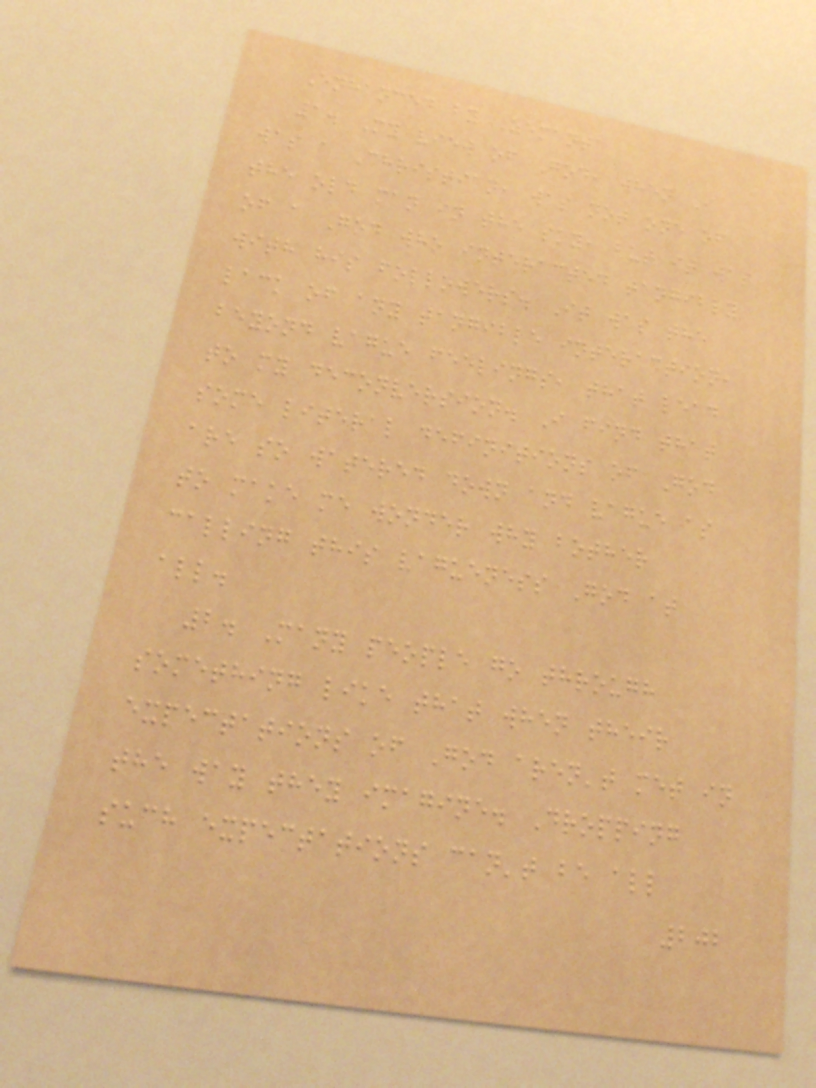Enhanced by Zemanta
1. My view of God, when I
was a Christian, was not one of
the old man in the sky, but it was
of a God who interacted tangibly
with his followers. It was the
lack of any tangible interaction,
beyond vague feelings, that lead
to my deconversion. I find that
some literal definitions of God
are so watered down and vague as
to make me wonder why bother
calling this vagueness God at
all.
2. Many people go through
something like that when their
expectations of God aren't met in
the way they imagine. Dropping
such expectations can't be all
202
